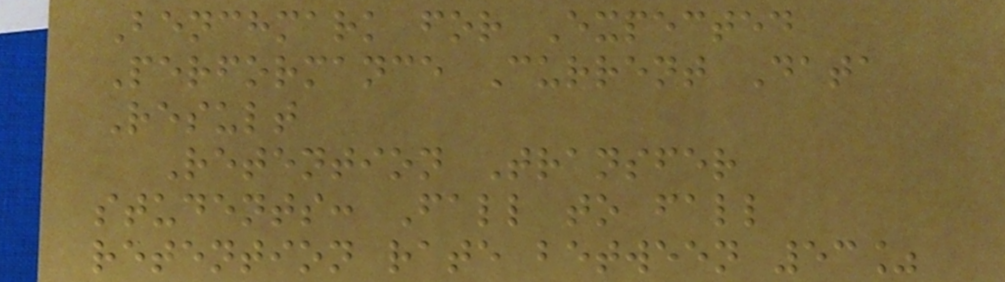Benchmark for Expected
Performance Current Data
Result
Retention Transfer
students: Fall to fall
retention rate between 53%
